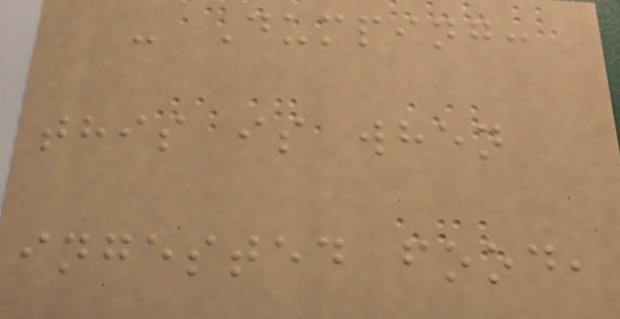- Dumping:
this is when
ingested food,
